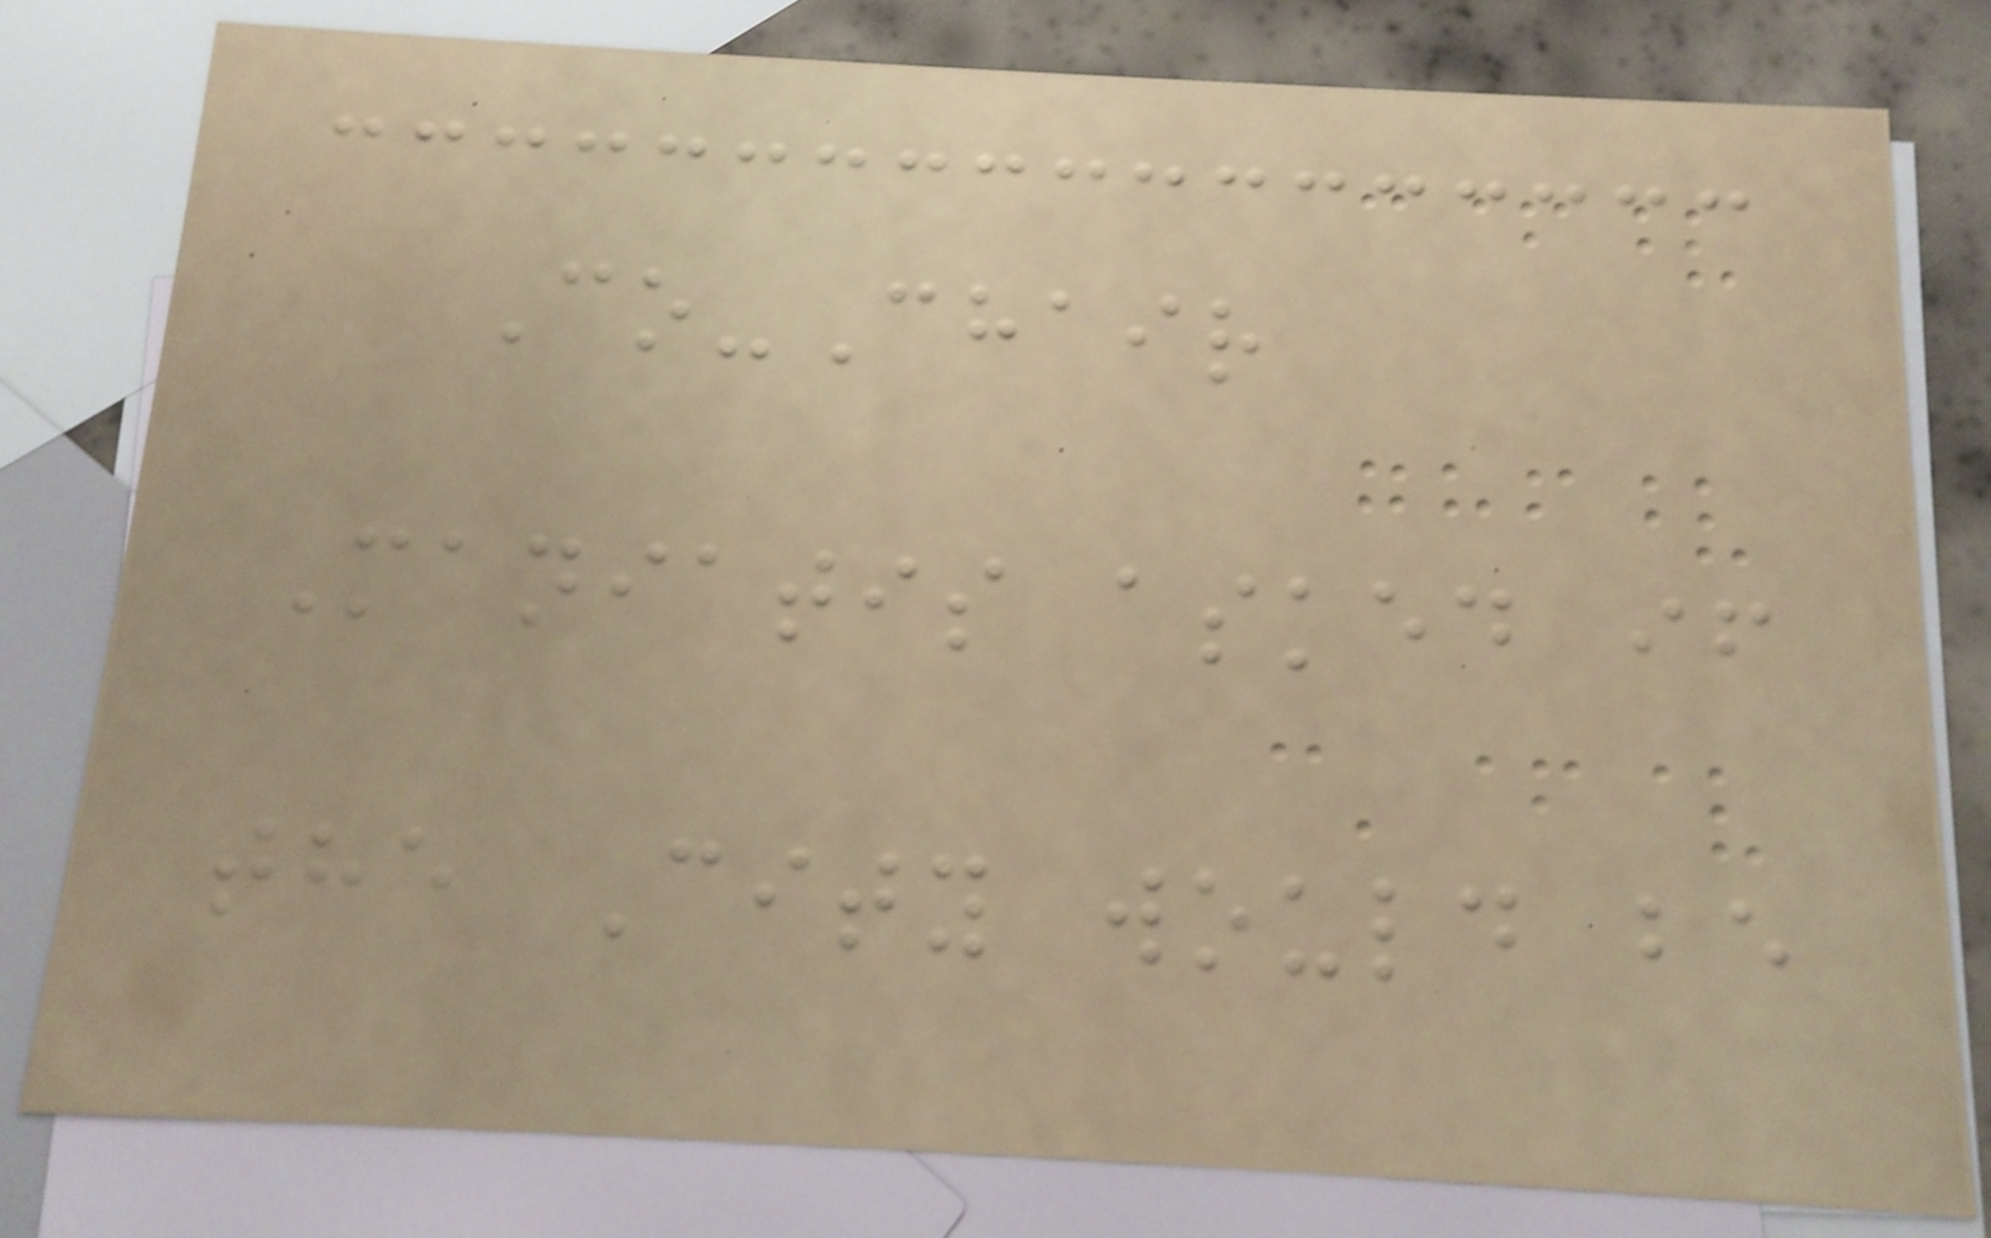Co-Chair
Maniatis asked if
the City would be
